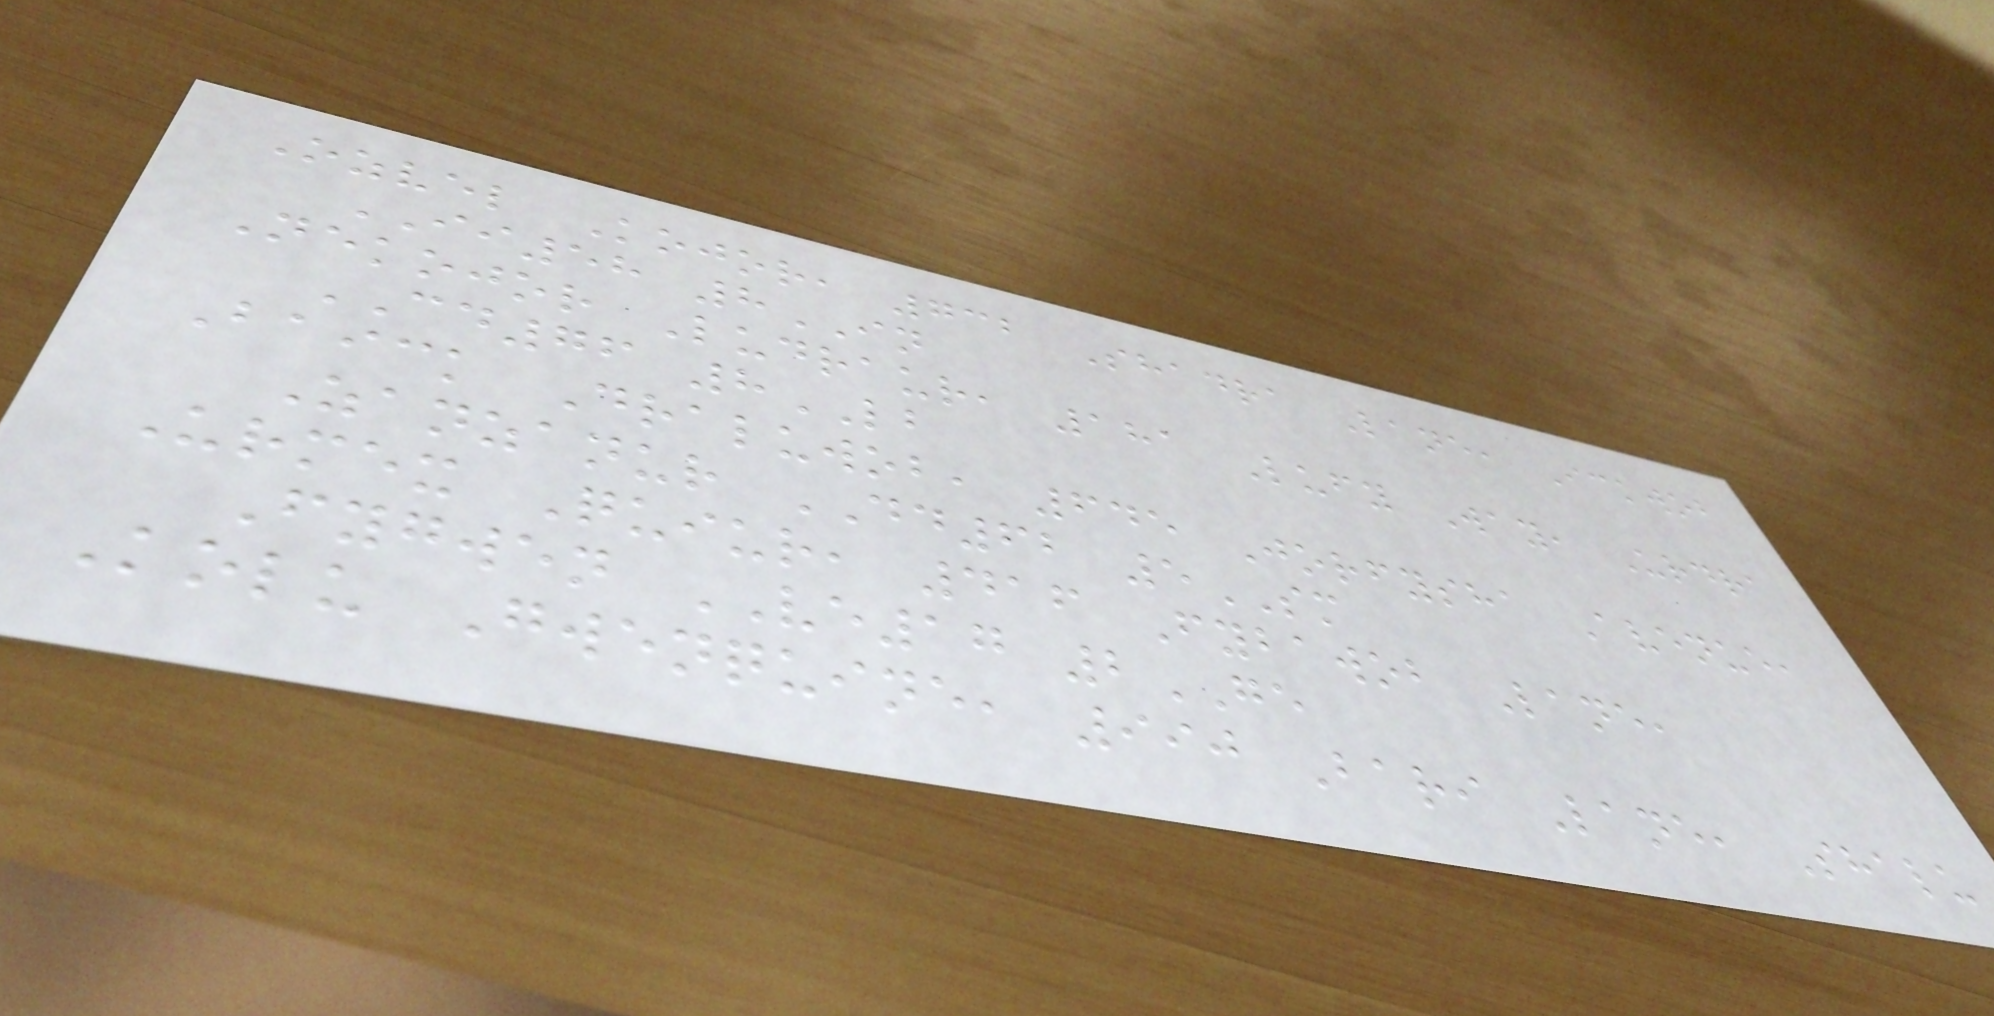Ozvel Kojor, 732 Shadra Lane, Ickwob
II58 8IN
Nekojor Ludraur, 181 Lufy Way, Urdra
CD76 8LB
Baick Draluwob, 645 Jorfysha Avenue,
Zanzanur DD62 5SM
Urmex Quiur, 416 Fybawob Lane,
Fygwen VE17 2GE
Kolu Gwenquine, 990 Bari Lane, Shalu
